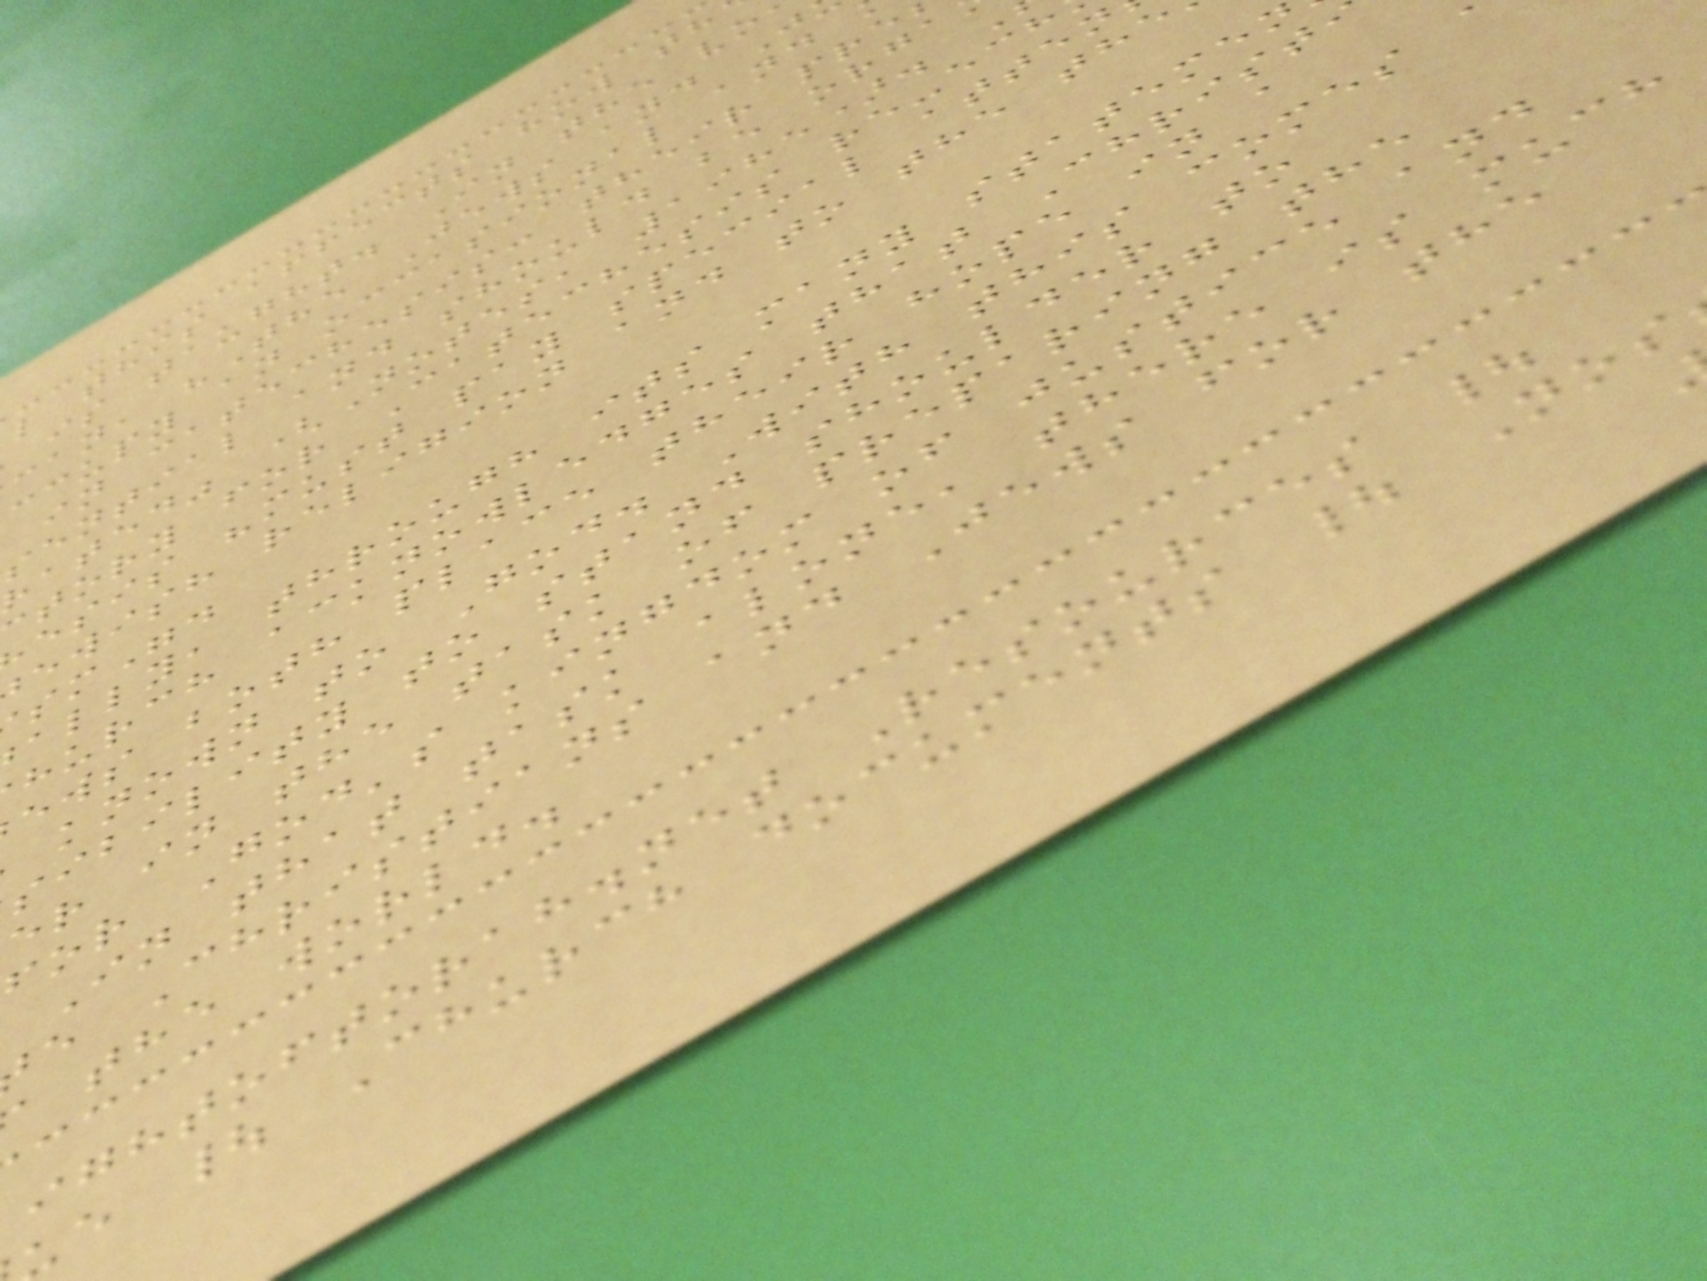l this affects how th
is taught. In the vo
can, "The Jews and J
ccupy an occasional and
in catechesis: their pre
sential and should be orga
rated" (Notes, 1985).
tory for Catechesis re-ech
esis "must pay special atten
ewish religion and to the the
sm".
ally, through its many stateme
hurch acknowledges that Christ
ews both place their hope in a
known to God. With this comes
sibility to stand shoulder to
er in the task of preparing the
for God's kingdom of justice and
In that task alone, there is much
e Christians and Jews for the
the world.
ightoftorah.net Resources |
e | Church documents | Nos
